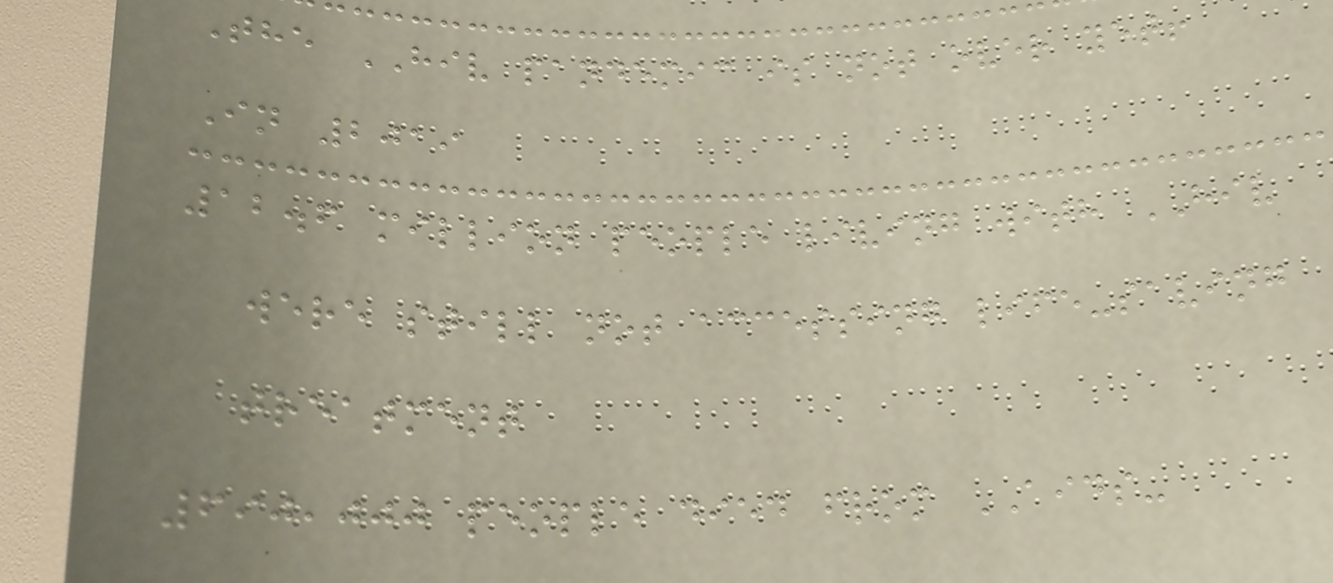The HIV pandemic is not over yet!
In 2019
12.6 million people living with HIV
were still not accessing life-saving
treatment
690,000 people died from AIDS-
